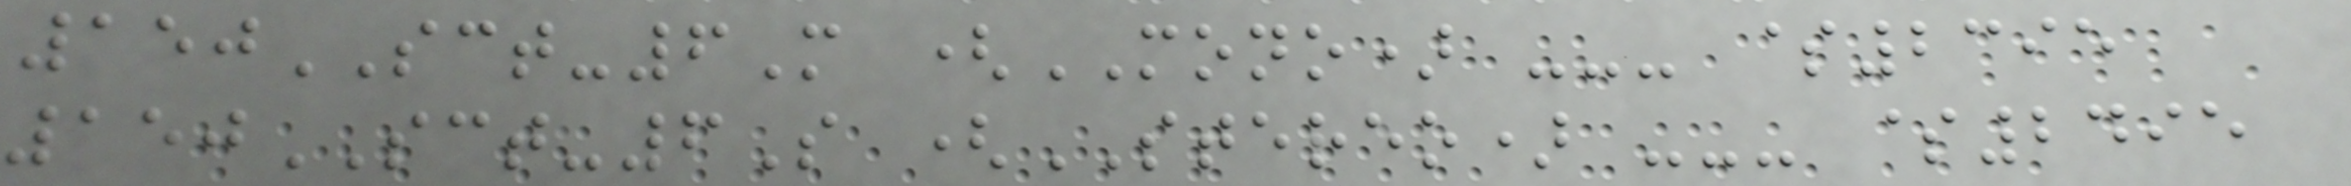150SCT-6M (MONO) --- $2395
150SCT-6S (STEREO) --- $2495
